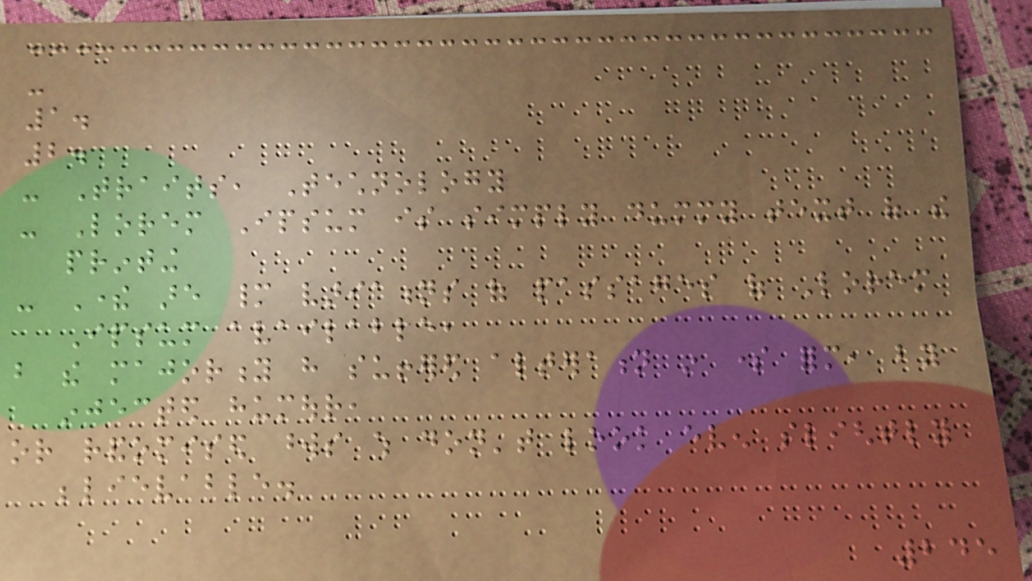-
1.
2.
- Traits, Technology
- Lorem Ipsum is simply dummy text of the
printing
- There are many variations of passages of Lorem
Ipsum available,
but the majority have suffered alteration in some form, by
injected humour,
or randomised words which don't look even slightly
believable.
245
